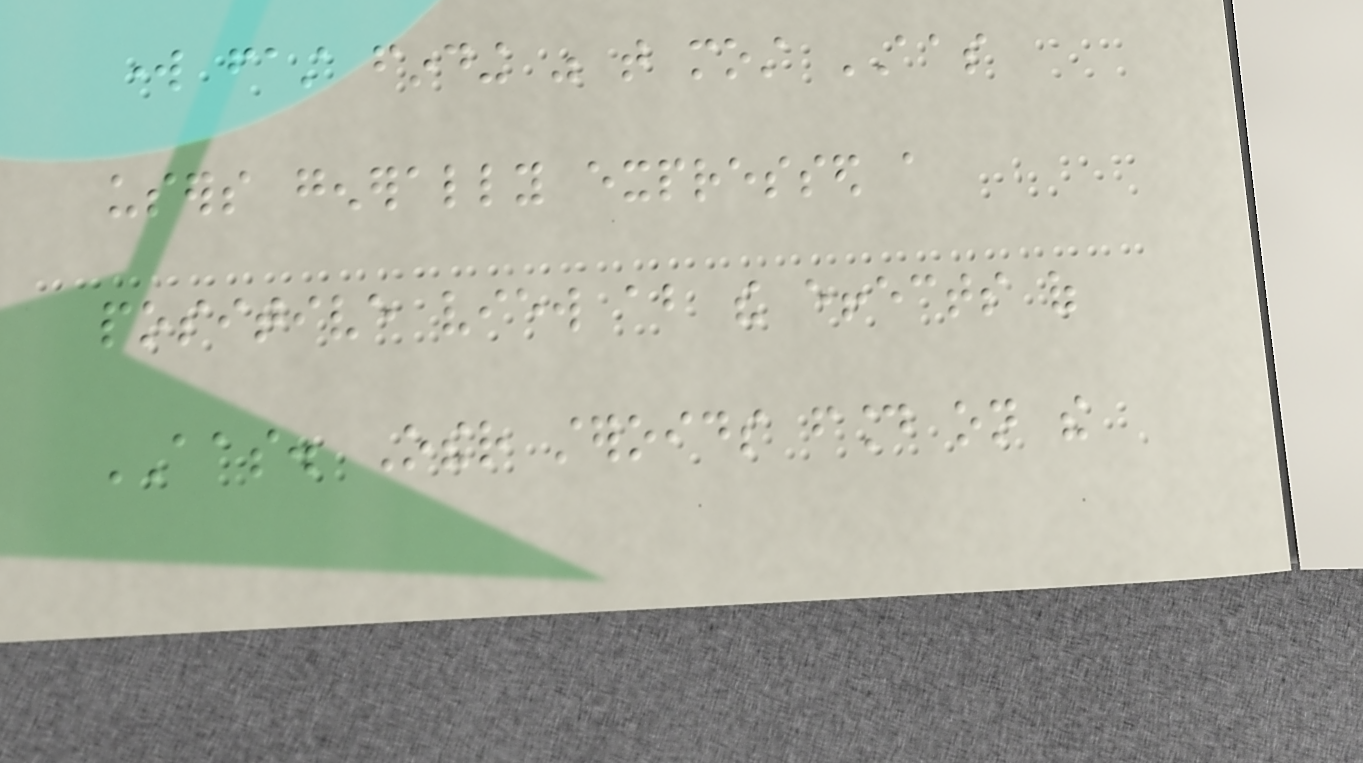work fast finding was that most AAS
users generally expressed a
positive view about the effects of
AAS. Other steroids found on the
